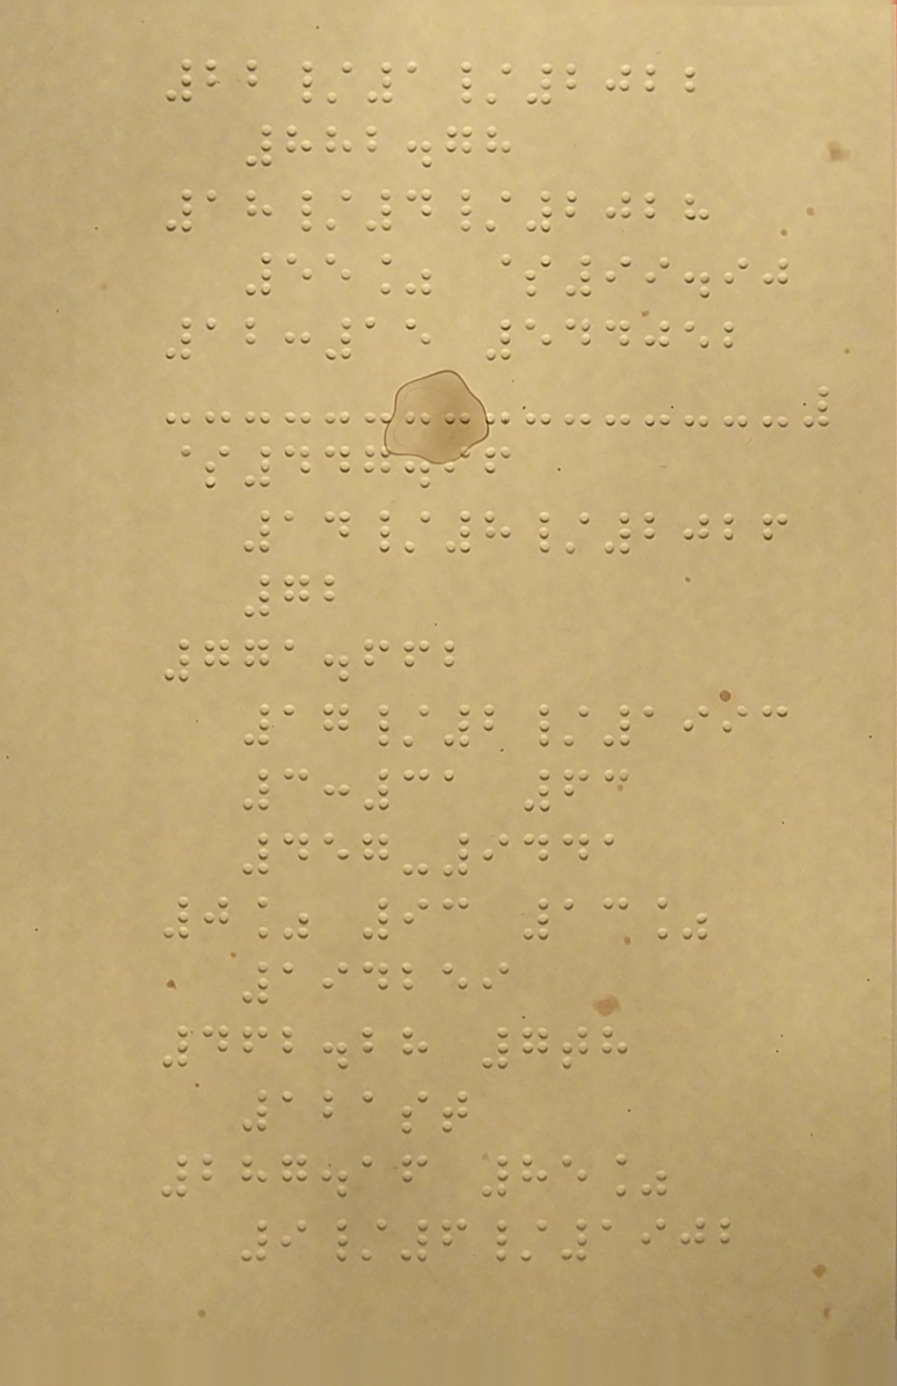22/1/2022
882.78
18/4/2028
55% $99.90
12:15 544052
$447.96
14/8/2026
72
771.662
17/2/1993
3:31 63
457-9441
0% 93 13%
194259
462.28 7th
121st
287.16 85%
9/6/1902
